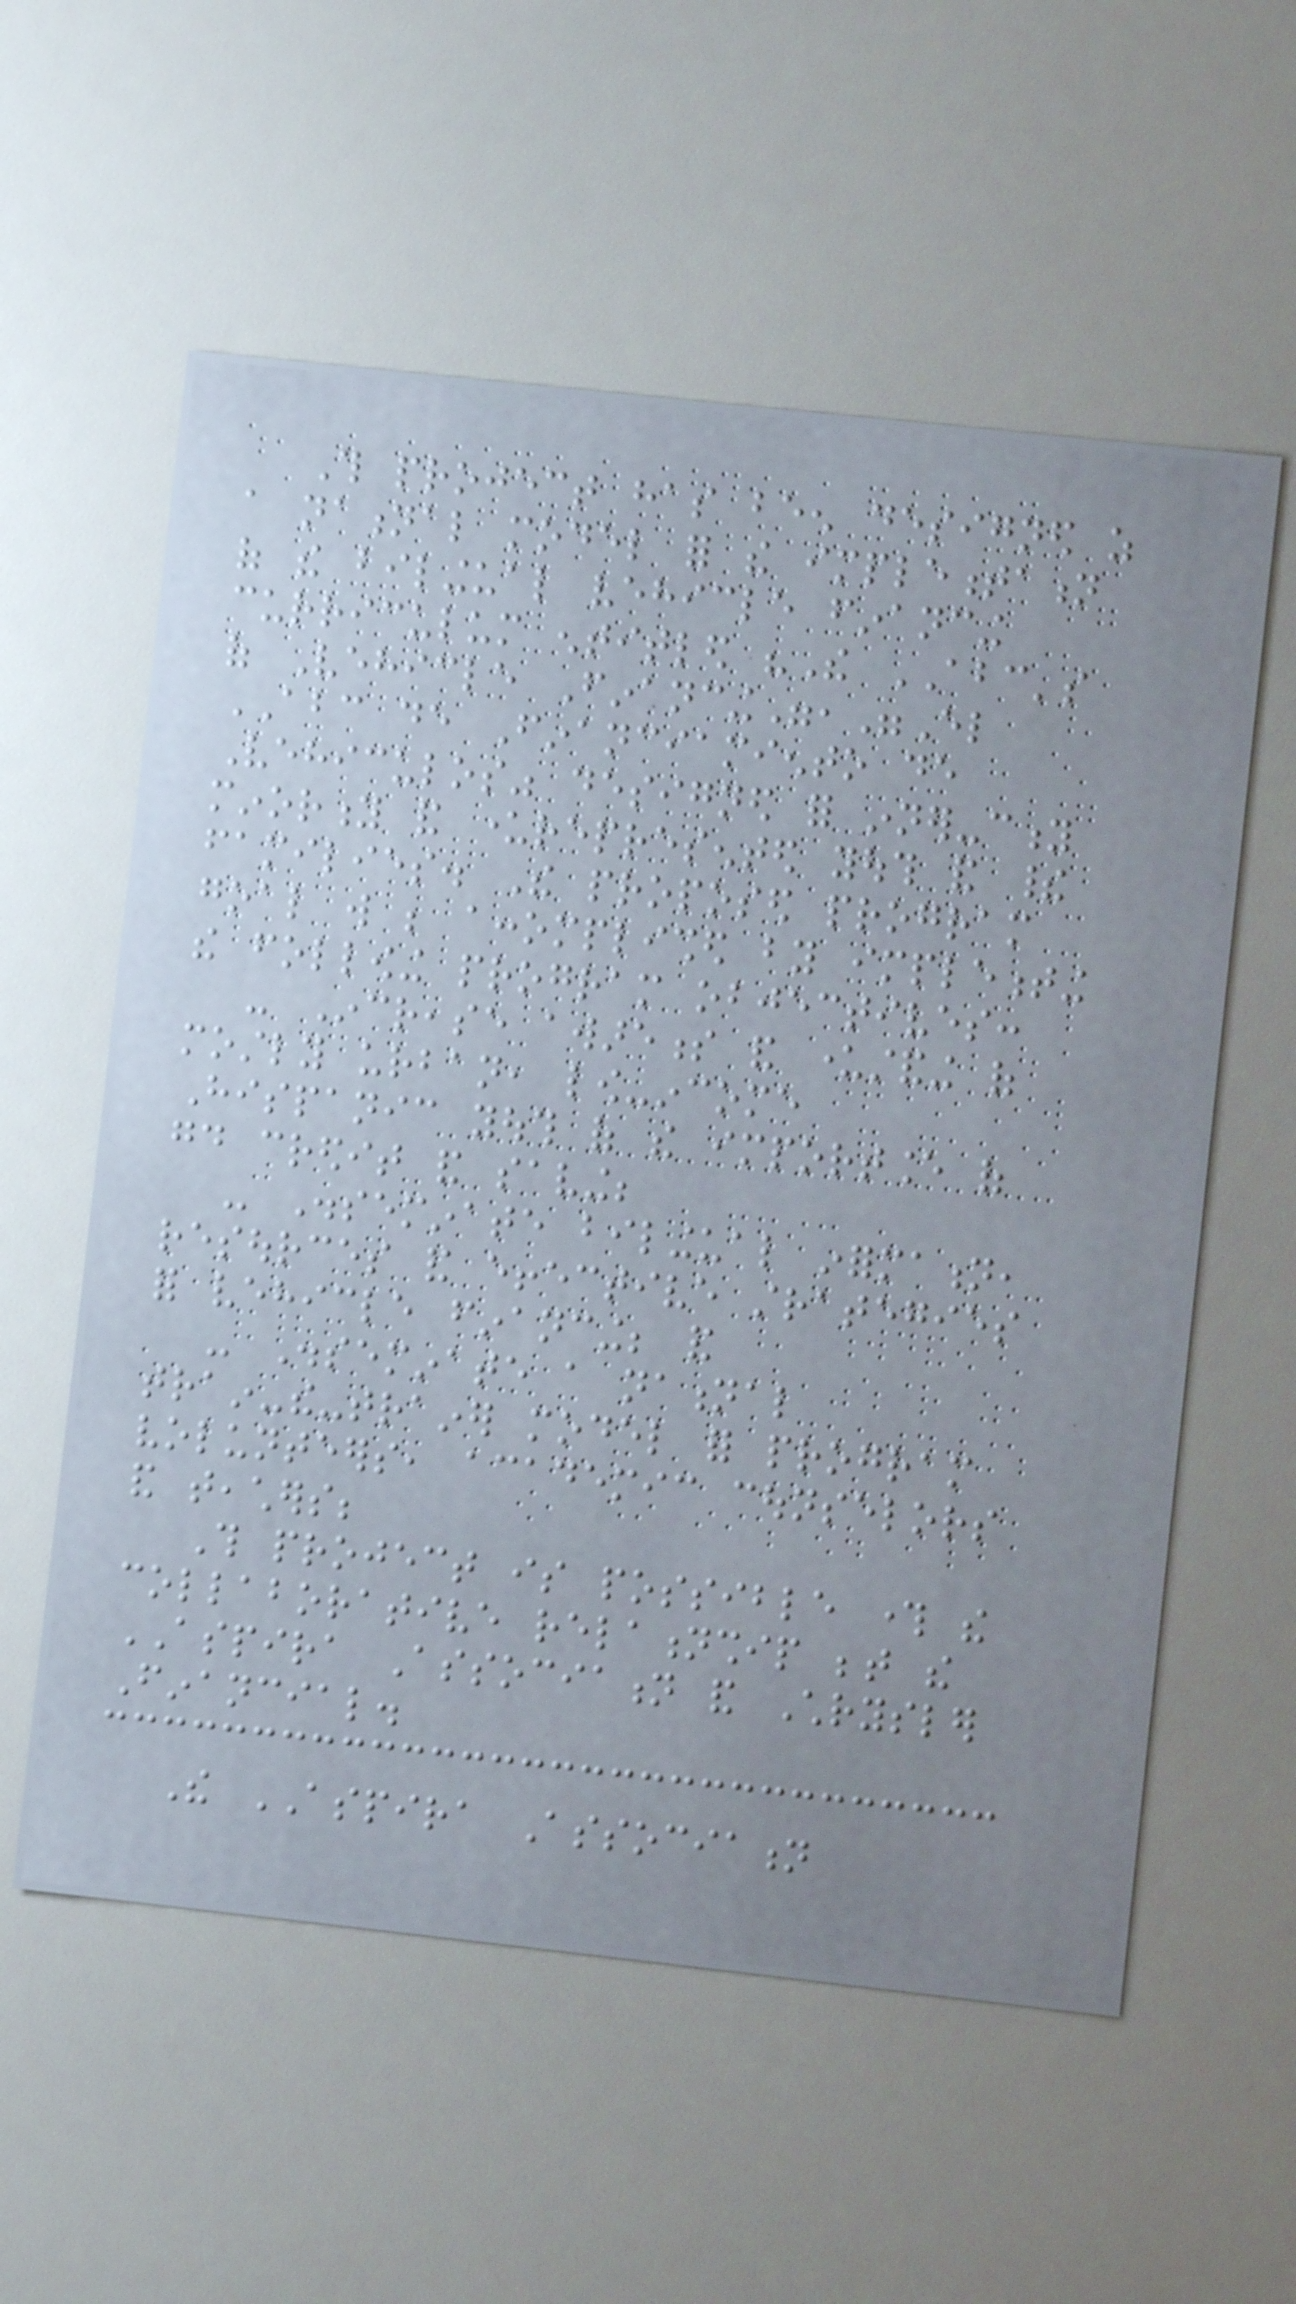This project has been designed as
a national model for the implementation
of the bilingual vehicle financing
curriculum entitled "The ABC's
of Vehicle Financing","El
ABC de Financiamiento de
Vehiculos" designed for inner-city
minority and underrepresented youth and their
families. The proposed program
goal will be accomplished by implementing
the following program objectives:
- Increase awareness and understanding of
mostly urban, low-income
Hispanic youth of the importance of
good credit and saving;
- Disseminate bilingual information,
resources and effective strategies
for vehicle financing; and
- Disseminate a national
train-the-trainer model for program
volunteers, academic counselors
and teachers;
This project is possible through the
collaborative relationship between the
ASPIRA Association and Chrysler
Financial.
The ASPIRA Association
